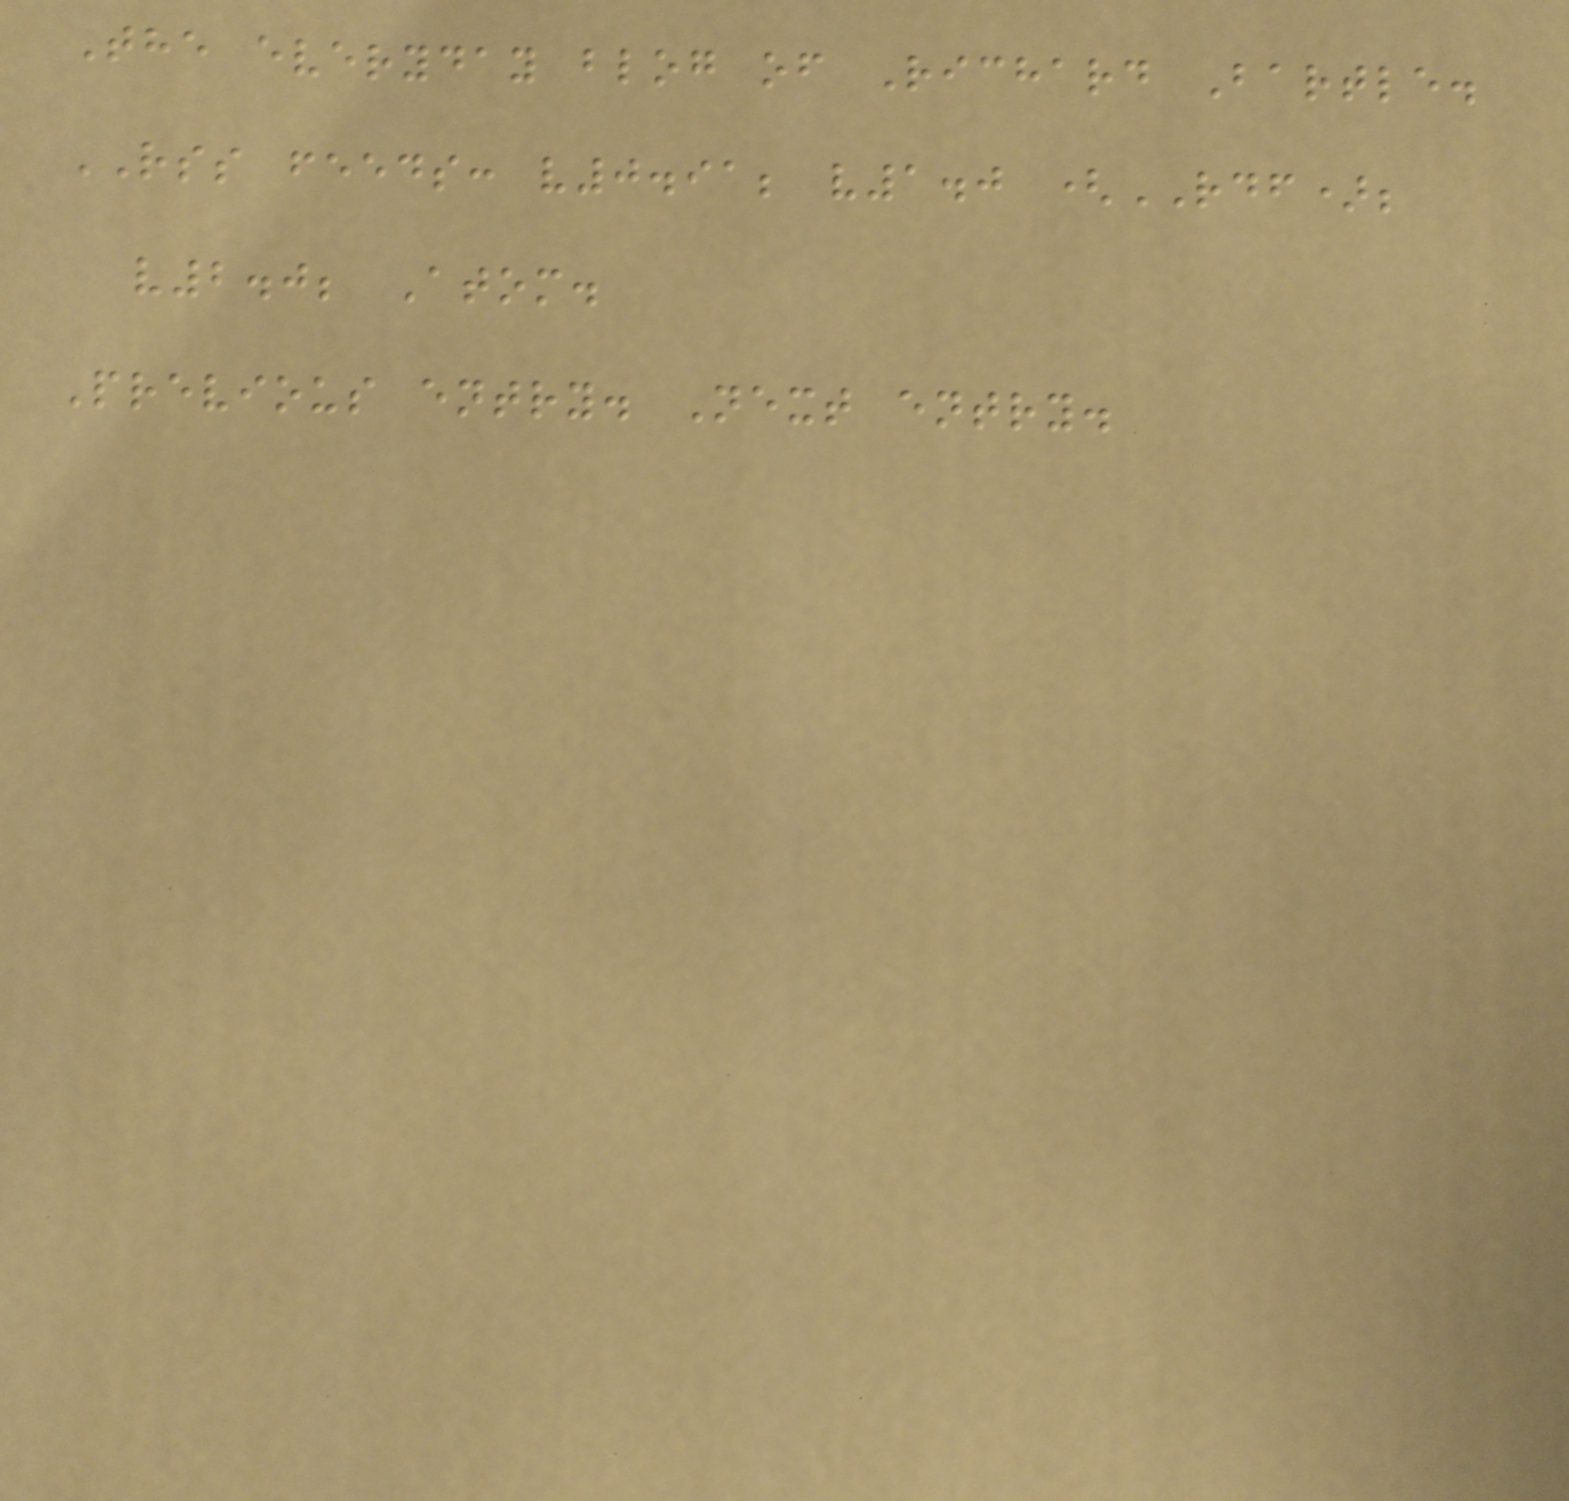The everyday blog of Richard Bartle.
RSS feeds: v0.91; v1.0 (RDF);
v2.0; Atom.
Previous entry. Next entry.
